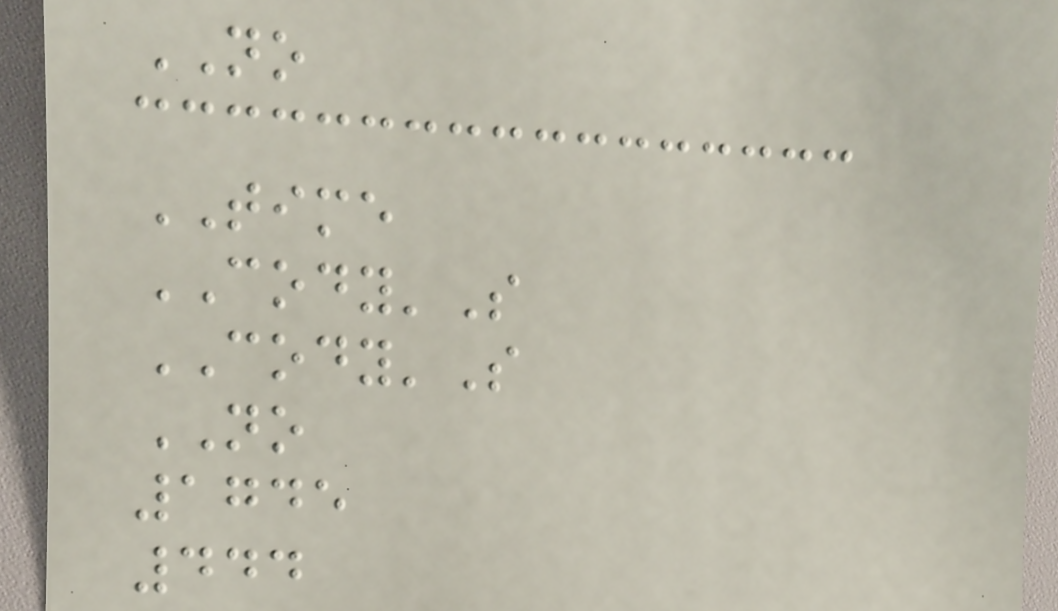NO
TIME
CODY'S
CODY'S
NO
1745
444
